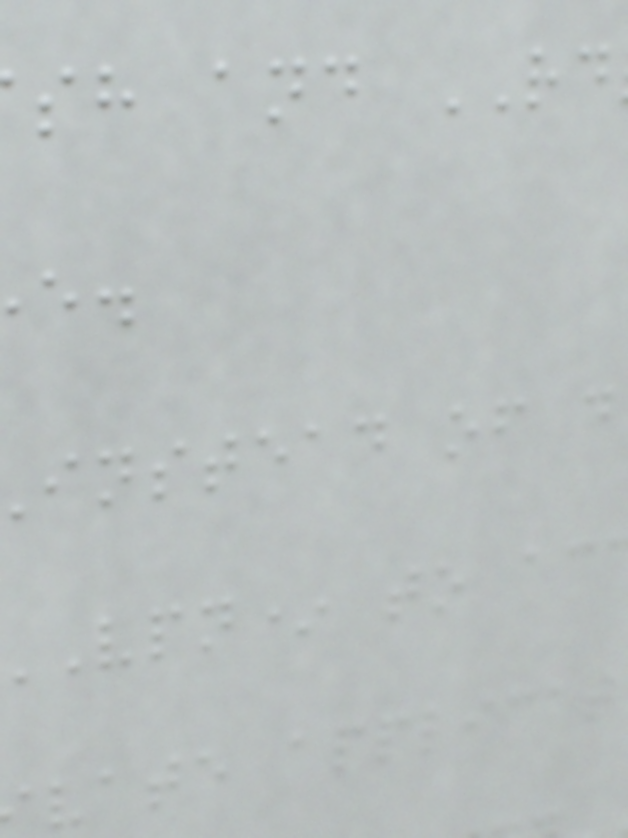sh and RD
instead of d
vpn* to ac
vate applicat
